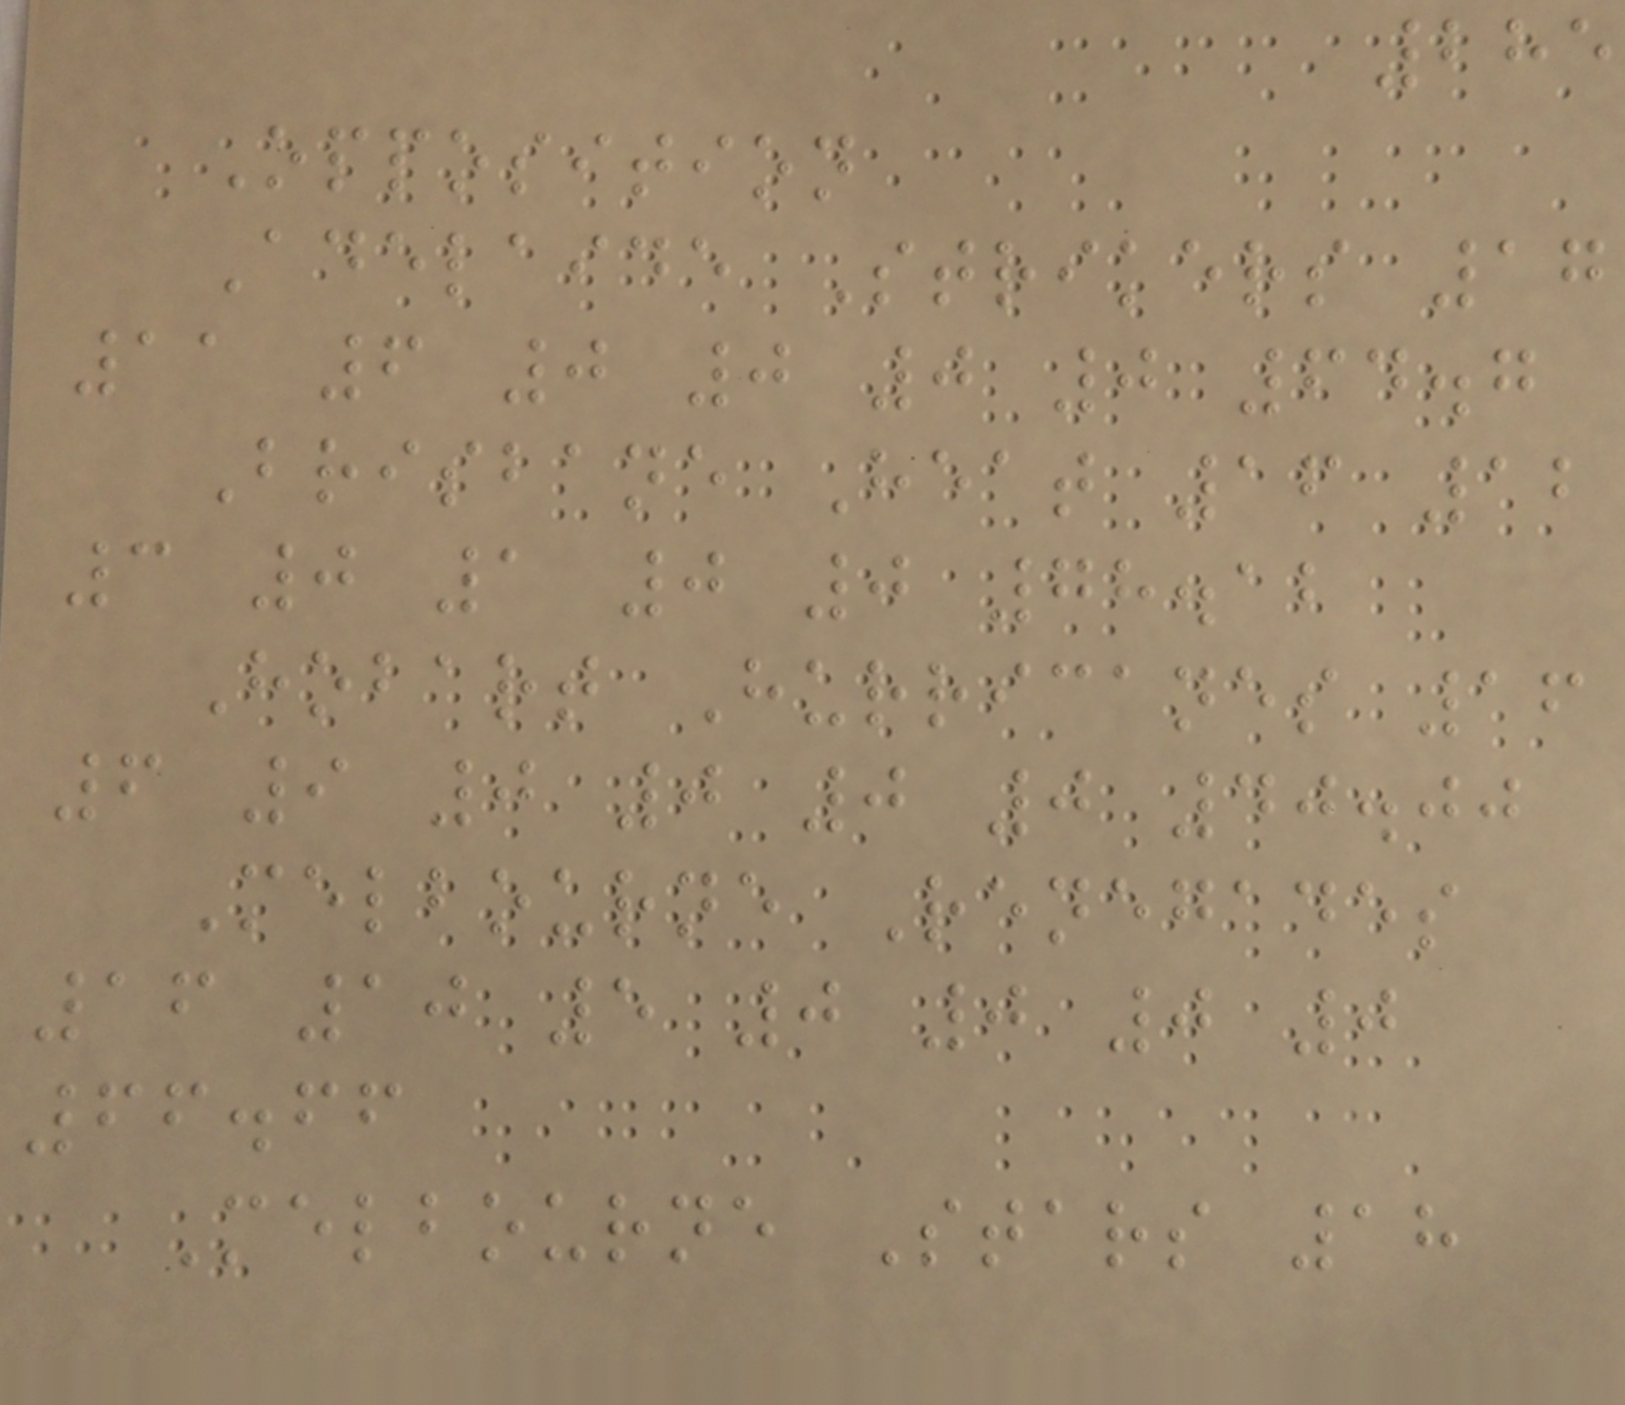285
Opposition
Adelaide Strikers 17
11 6 0 0 0 0 64.7
Brisbane Heat 16 12
3 0 1 0 0 78.12
Hobart Hurricanes 16
6 9 0 0 0 0 40.00
Melbourne Renegades
16 10 5 0 0 0 0
66.66
Melbourne Stars 18
